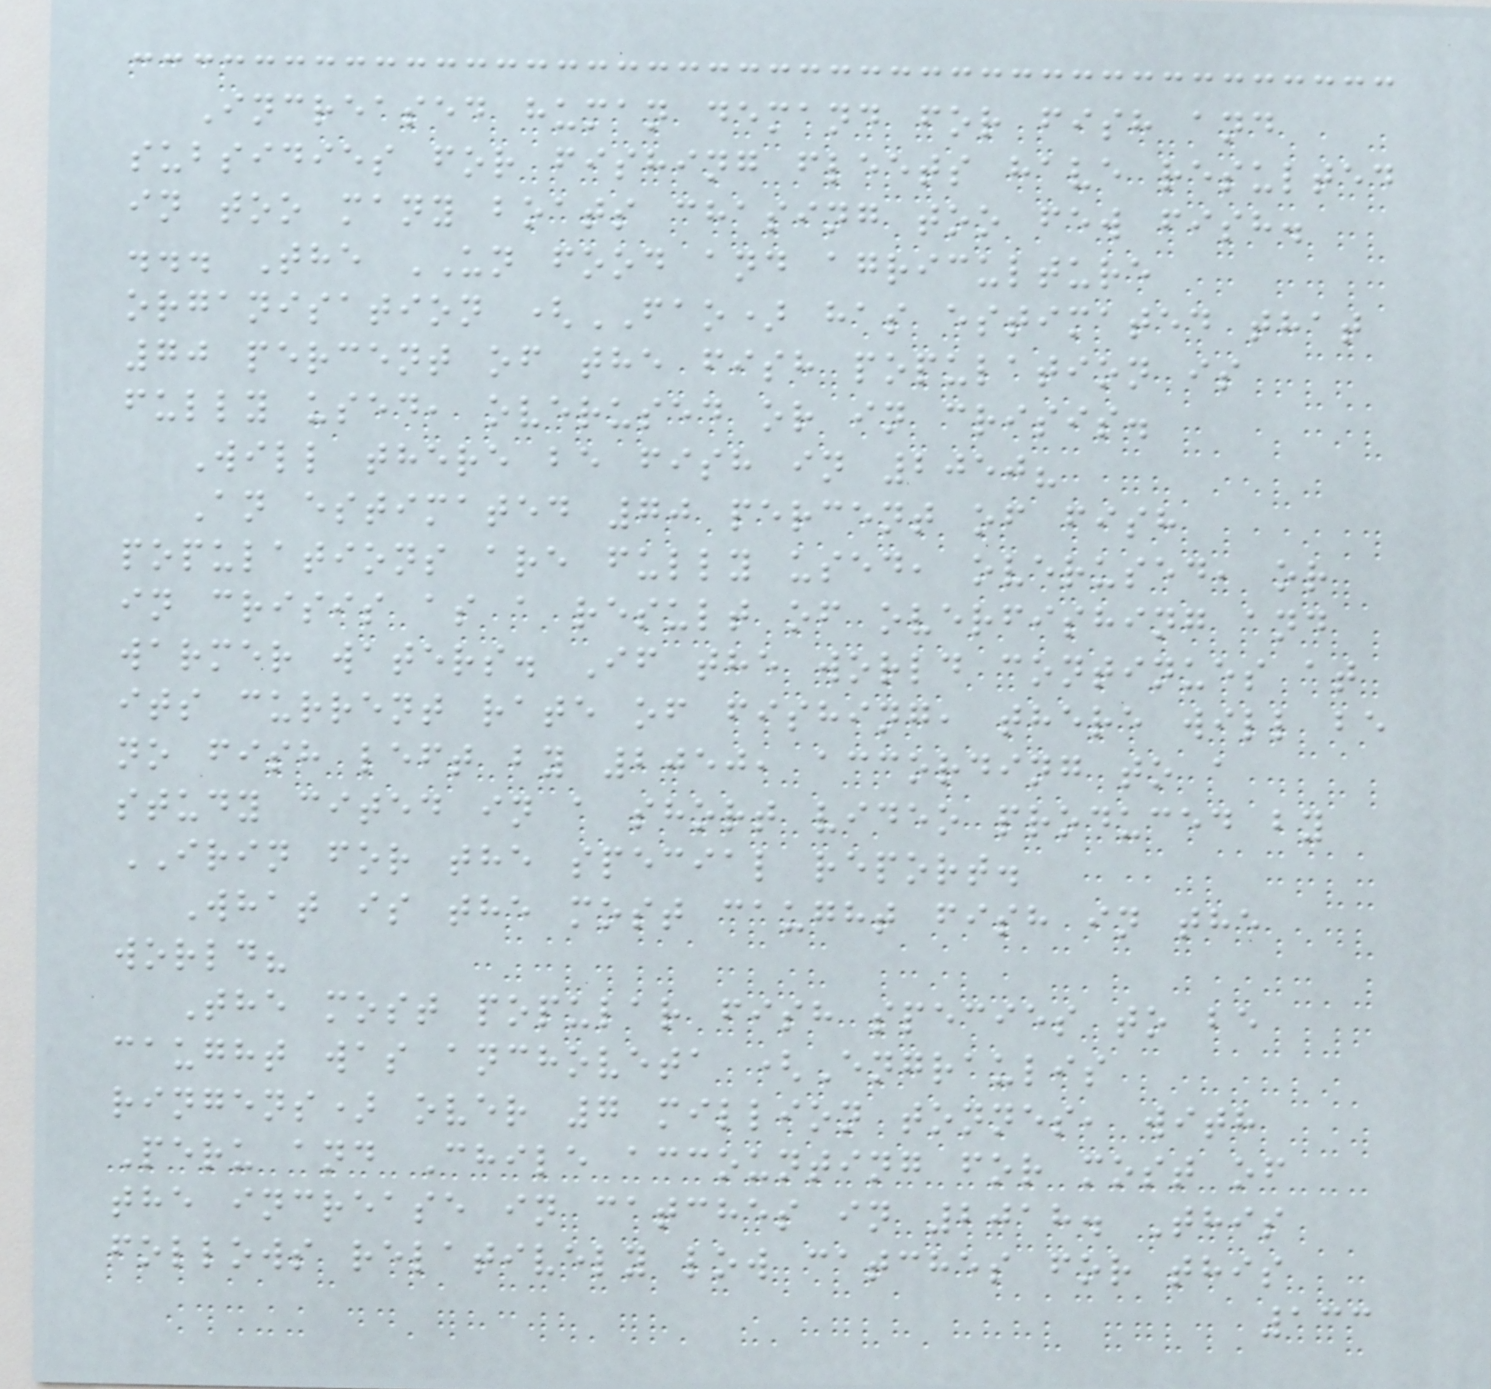Increased human demand for fish and
subsidies for fishing fleets have resulted
in too many boats chasing too few fish.
... The UN food and agriculture
organisation (FAO) has estimated that
70 percent of the fish population is
fully used, overused or in crisis.
Will there be fish in 2050?
An estimated 70 percent of fish
populations are fully used, overused, or
in crisis as a result of overfishing and
warmer waters. If the world continues at
its current rate of fishing, there will be
no fish left by 2050, according to a
study cited in a short video produced by
IRIN for the special report.
What is the most caught fish in the
world?
The most popular fish species to be
caught was anchoveta (Engraulis
ringens) over 7 million tonnes, with
Peru and Chile accounting for most of
the increase in catches in 2018. This
follows relatively low catches for this
133
